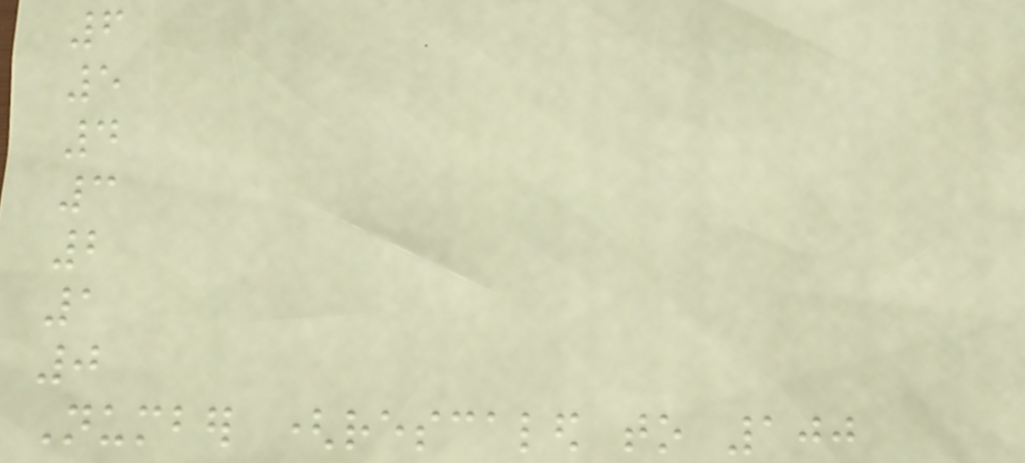6
5
4
3
2
1
0
Number (rescaled to 100
